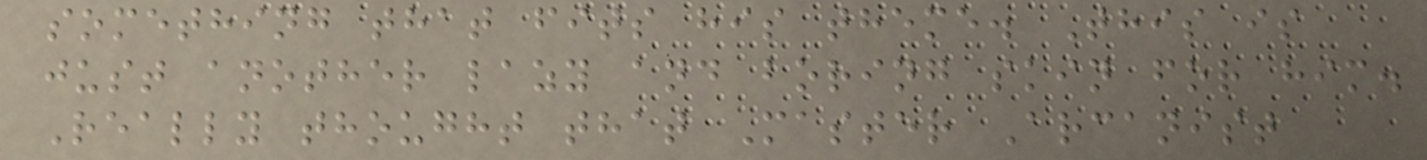something that fits his theme. This is
just another lazy and boring skin for him.
Really thought that Master Arcanist
